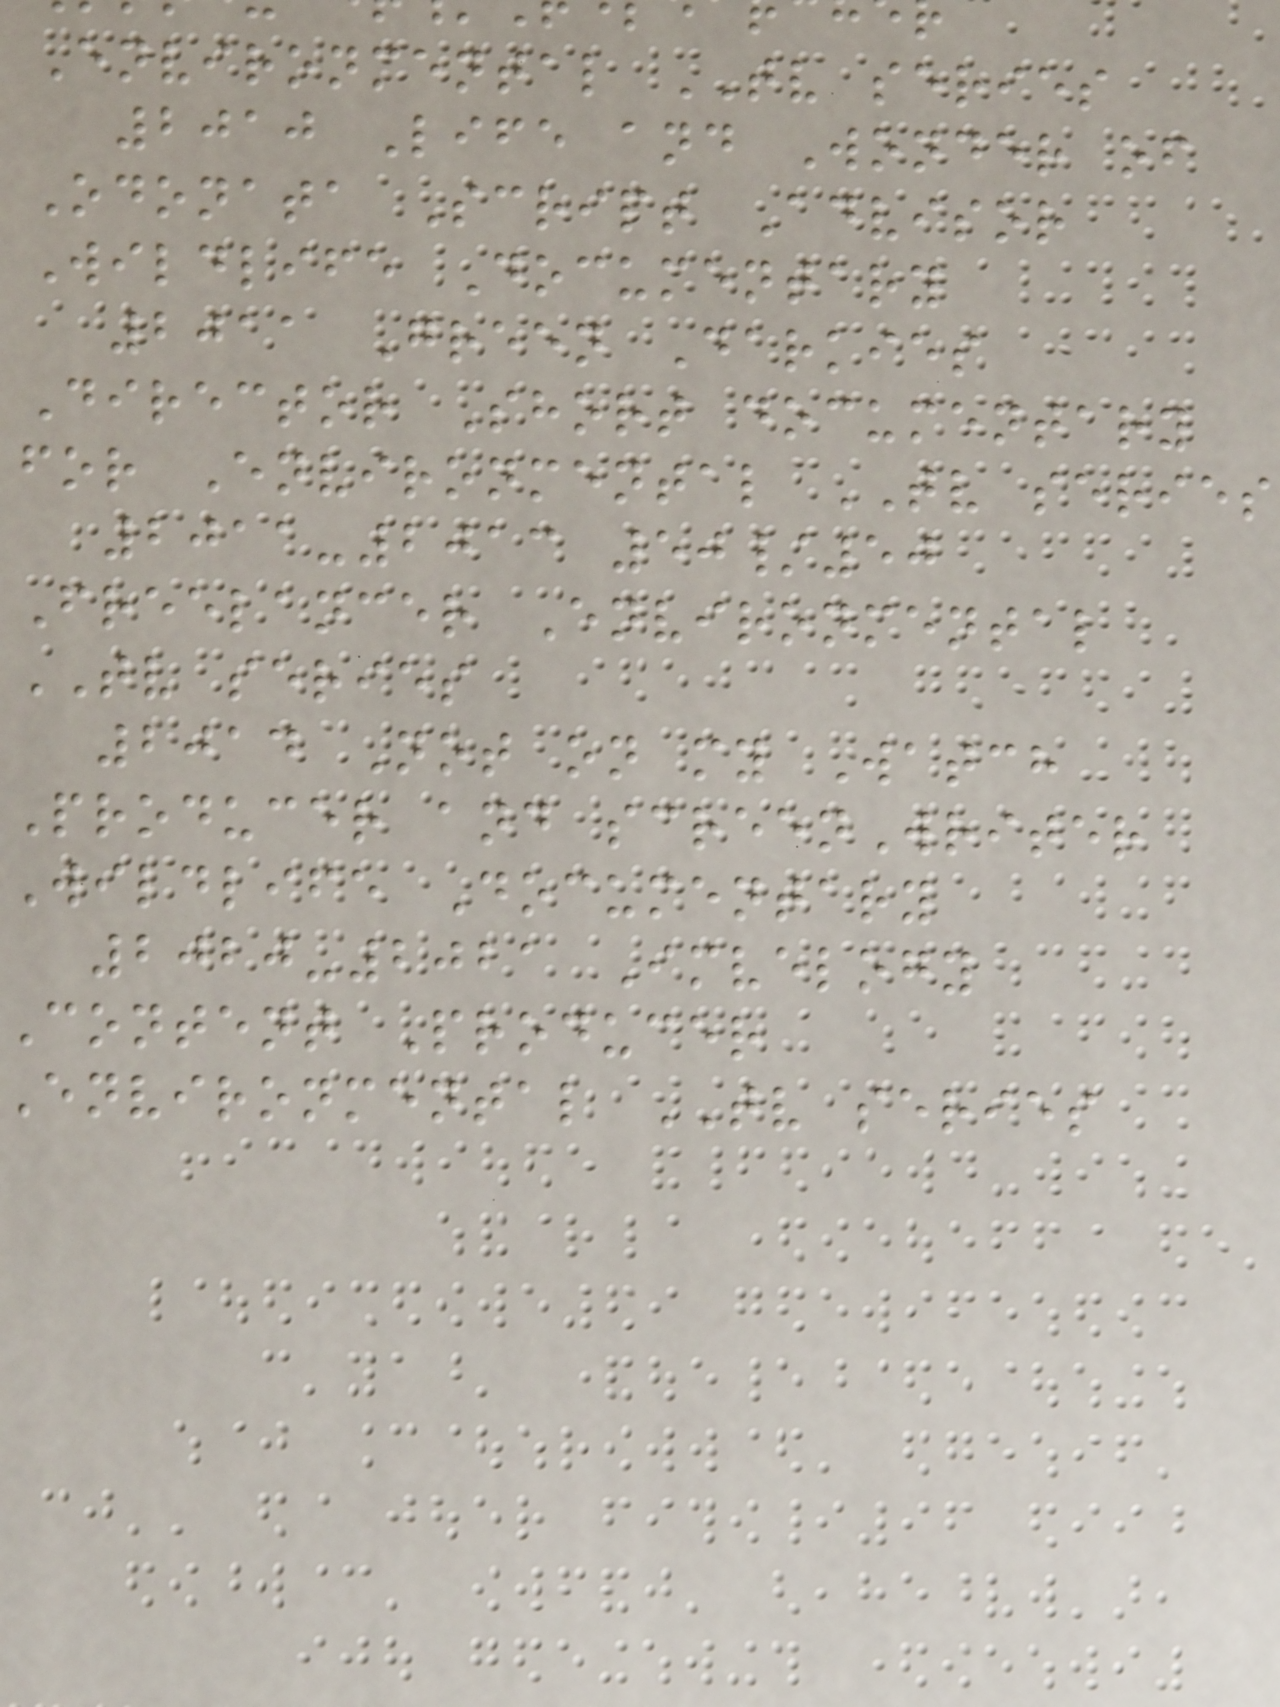Environmental TV series
2010 Life and Wonder of
Odonata Script Advisor
Wildlife Documentary
2011 Green Darkies
Director Short documentary
for Environmental TV series
2011-2013 50/50
Freelancer Environmental
TV series
2014 Not on my Watch
Producer and screenWriter
Wildlife Documentary
2020-2021 Imvelogy
Content Producer
Environmental TV series
